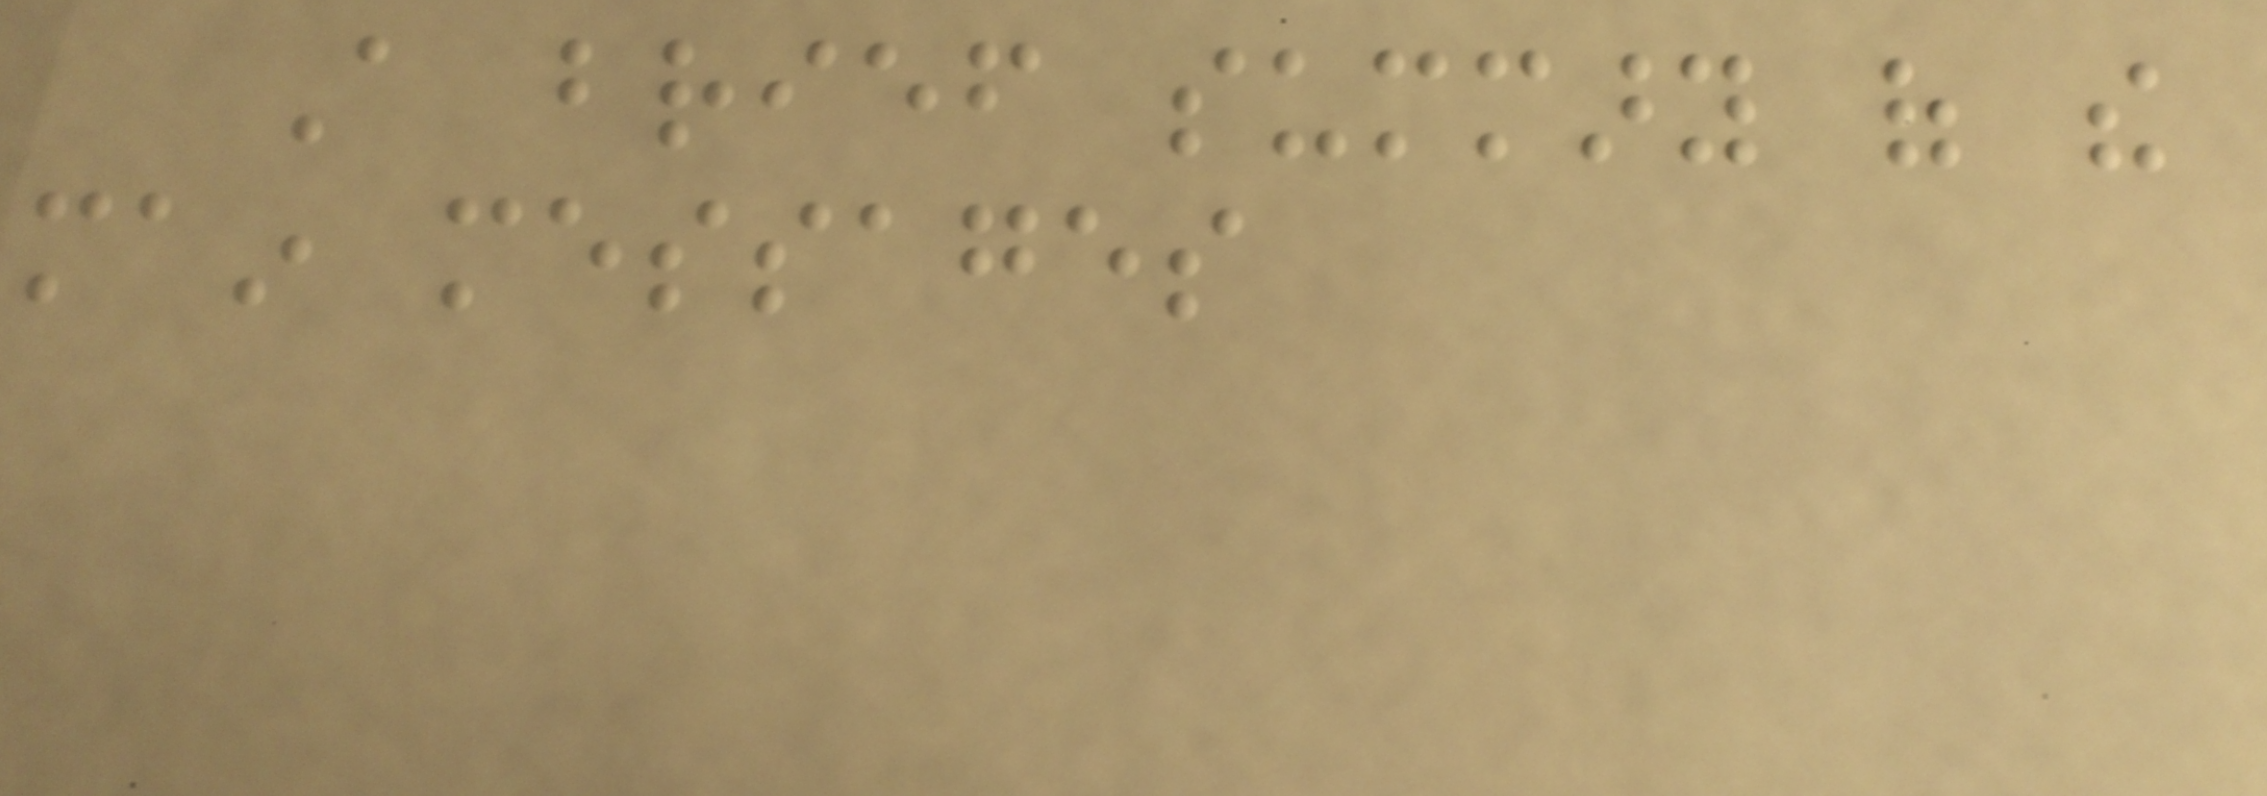A brief summary of the
main messages
